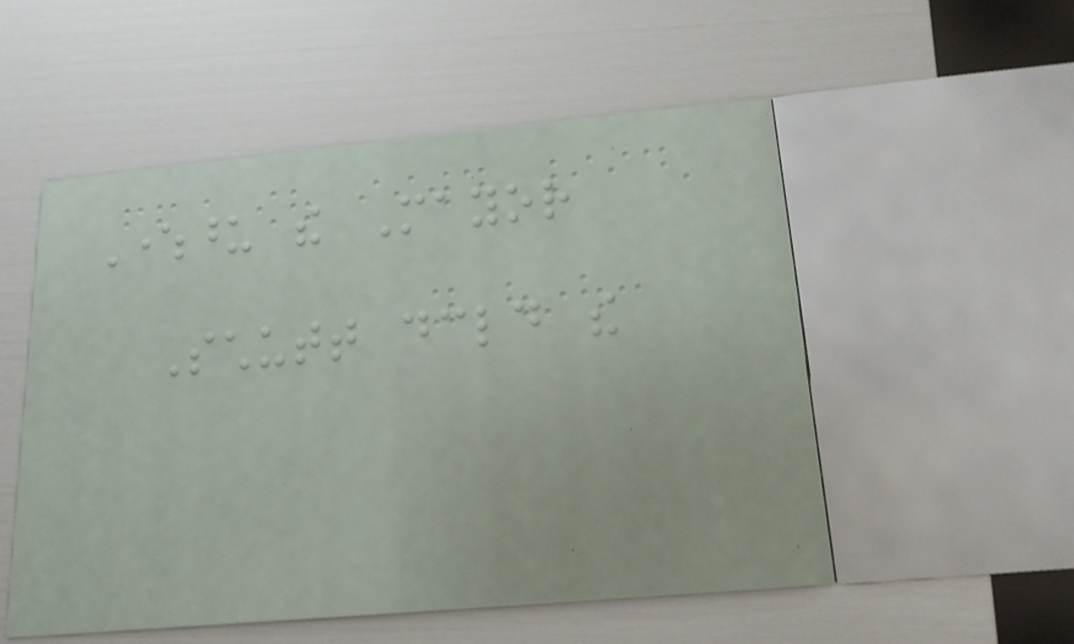Whereupon the Mayor
Schutt declared the
